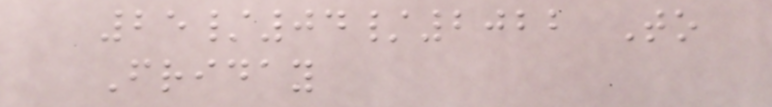25/04/2022 To
Friday
